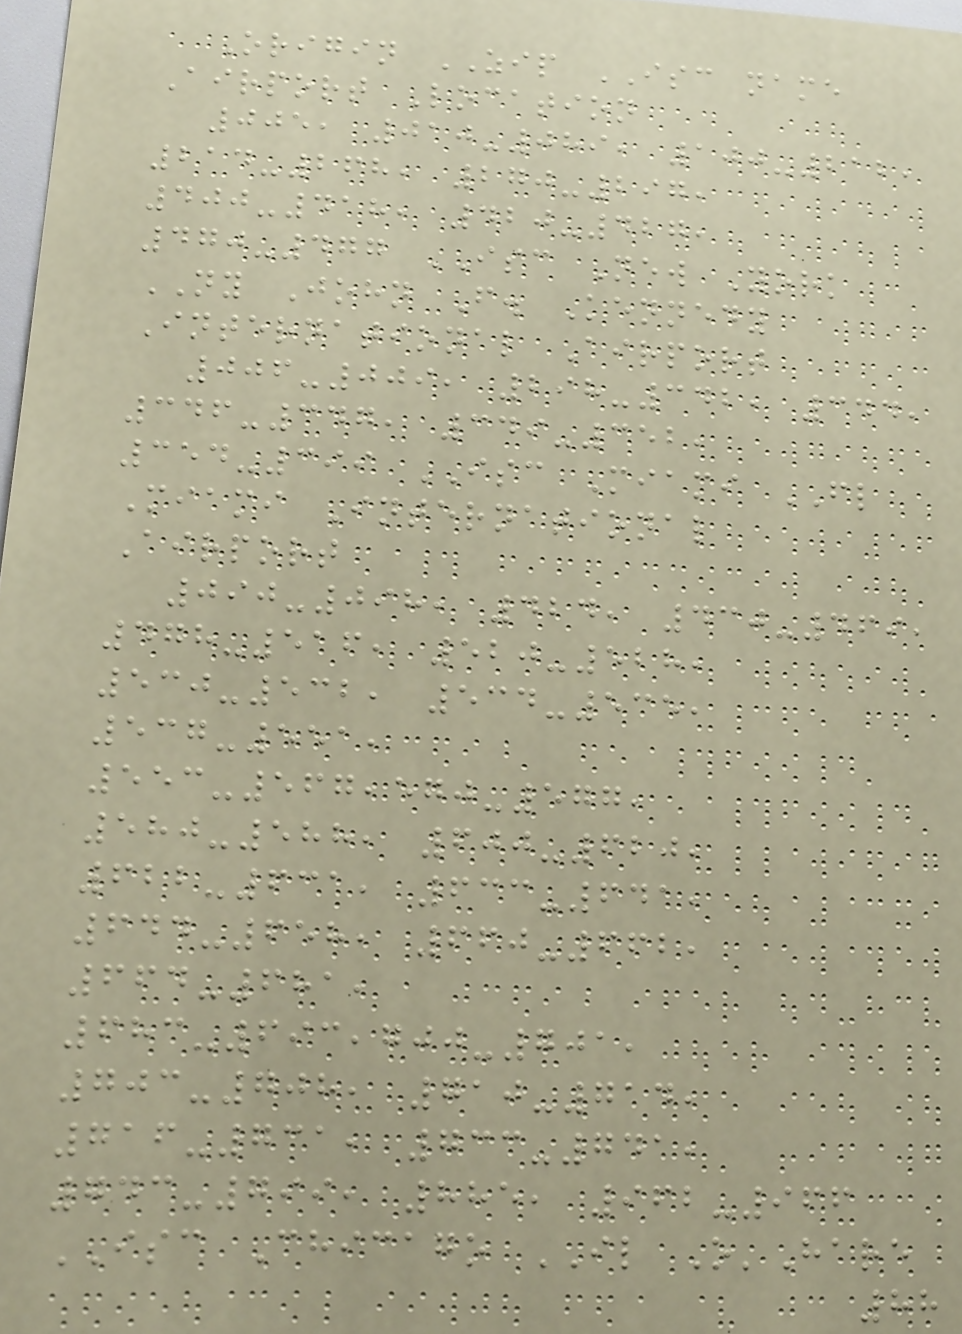Origin ZIP ISC name
Airport Location
005, 010-089, 100-212,
214-268, 270-297,
400-418, 420-427,
470-477 ISC New York
NY John F. Kennedy
International Airport
006-009, 298-342, 344,
346-347, 349-352,
354-399 ISC Miami FL
Miami International
Airport
090-098, 424, 430-469,
478-516, 520-528,
530-532, 534-535,
537-551,
553-567,570-577,
580-588, 600-620,
622-631, 633-641,
644-658, 660-662,
664-681,
683-693,700-701,
703-708, 710-714,
716-731, 733-741,
743-799, 885, 962-966
ISC Chicago IL O'Hare
88
